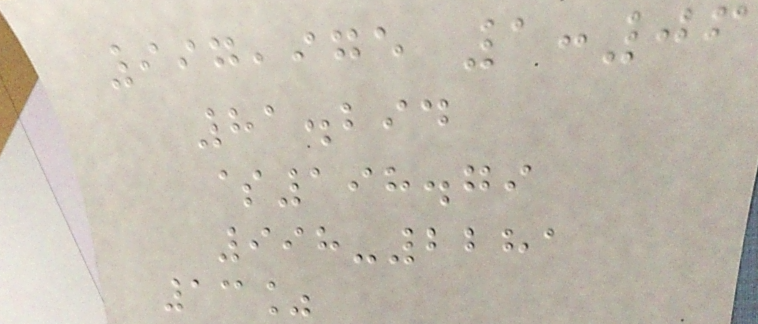997,975 1:06
81.294
$198.79
998-2281
13%
